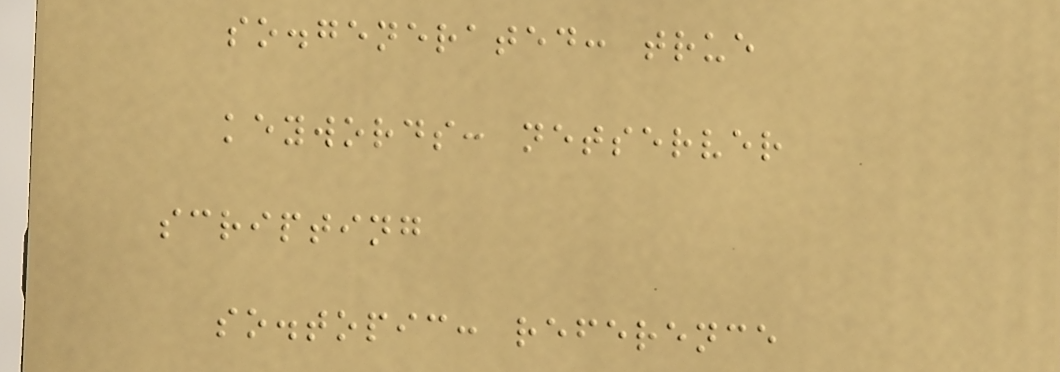so.generated: true
keywords: netserver
scripting
so.topic: reference
